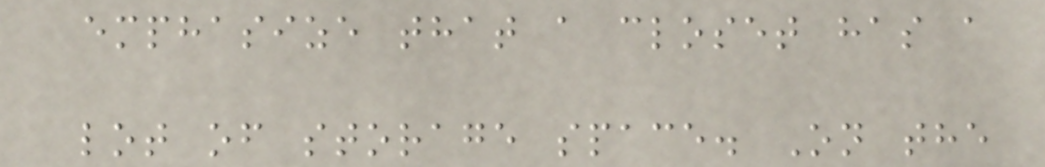emphasize that a closet has a
lot of storage space. On the
